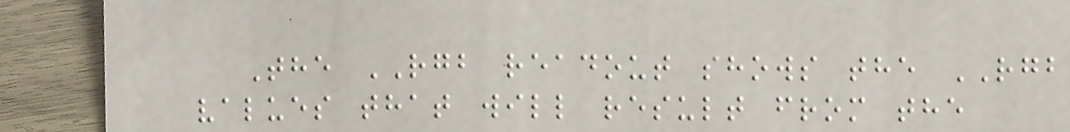The RGB readout shows the RGB
values that will result from the
